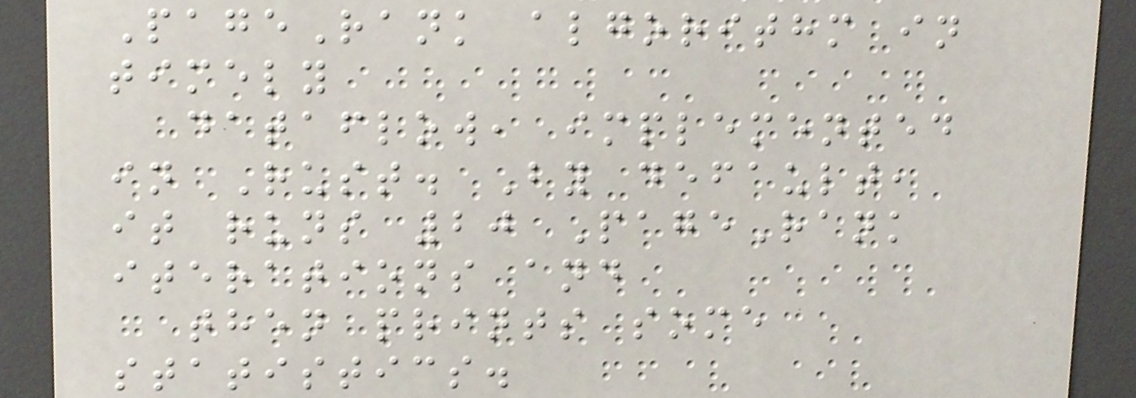PageRank algorithm in
timely
dataflow, implemented
in Rust. By default,
it runs 20 PageRank
iterations and
then prints some
statistics.
